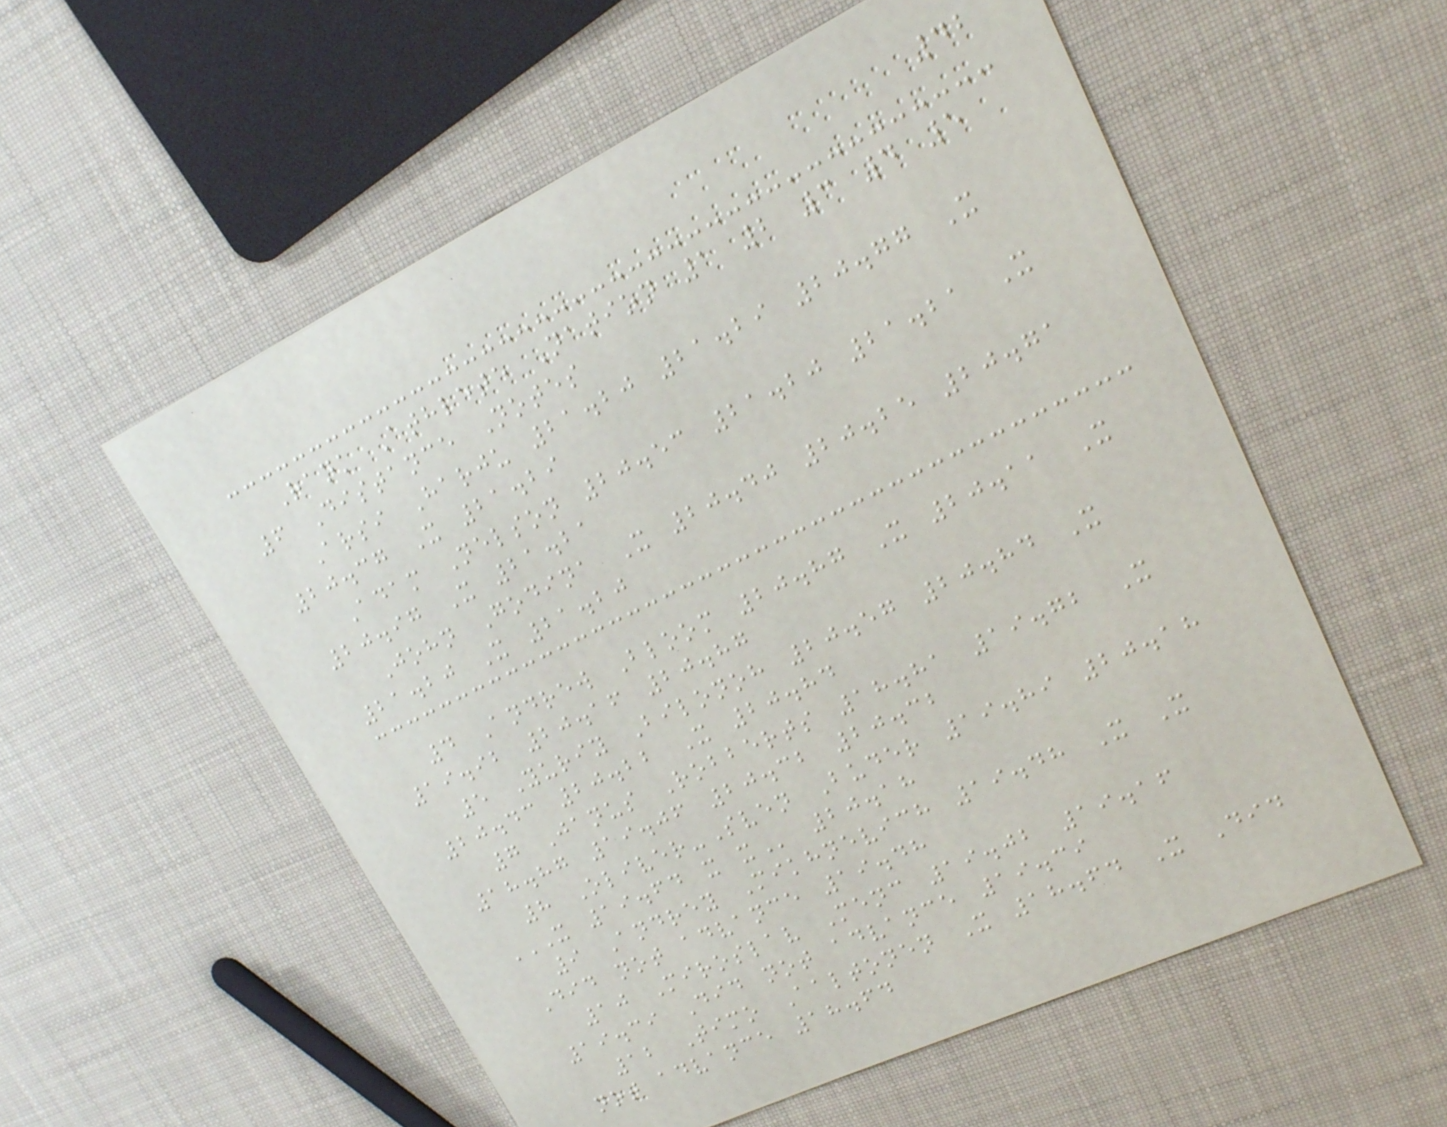42
Rank Athlete Nation 1 2 3 4 5
6 Distance Notes
Arsi Harju 21.20 21.29 20.77 X
20.37 X 21.29
Adam Nelson 20.53 21.20 21.21 X
20.97 X 21.21
John Godina X 20.40 20.25 20.71
21.20 X 21.20
4 Andrew Bloom 20.87 X 20.11 X
19.92 20.16 20.87
5 Yuriy Bilonoh 20.57 20.84 X
20.43 20.22 X 20.84
7 Janus Robberts 18.81 19.72 X
18.87 19.06 20.32 20.32
8 Oliver-Sven Buder 19.89 20.18
X 19.64 X X 20.18
9 Andrey Mikhnevich 19.48 X X
Did not advance 19.48
10 Miroslav Menc 19.02 19.16
19.39 Did not advance 19.39
12 Timo Aaltonen X 18.64 X Did
not advance 18.64
